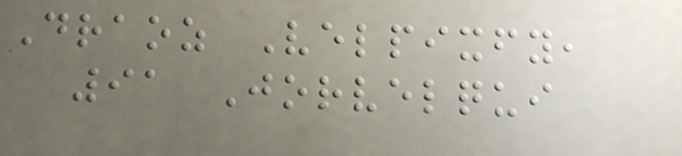Draoz Velpixfy,
91 Jorvelqui
